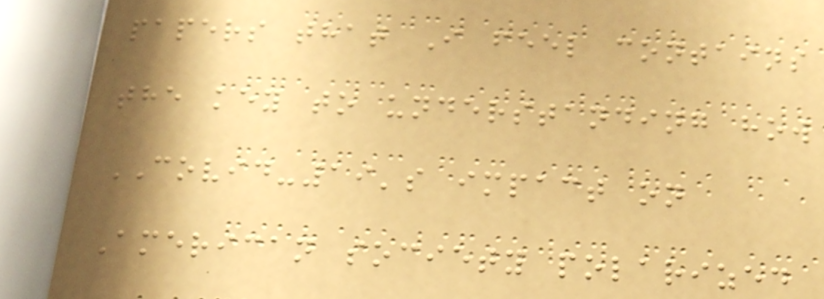papers that I feel contains
the key to understanding how
COVID-19's impact on
American society polarized
